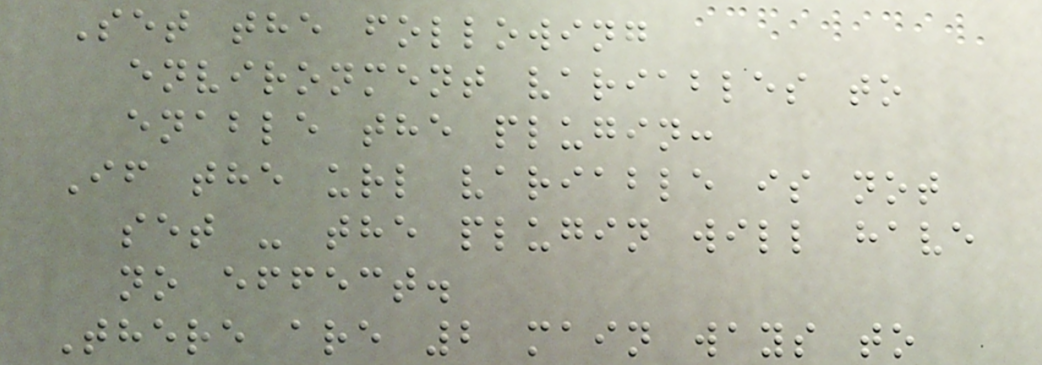Set the following
environment variables to
enable the plugin:
If the url variable is not
set - the plugin will have
no effect.
There are 2 main ways to
